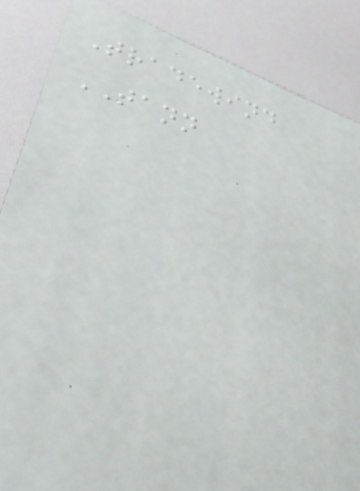Tradewind
TANN
